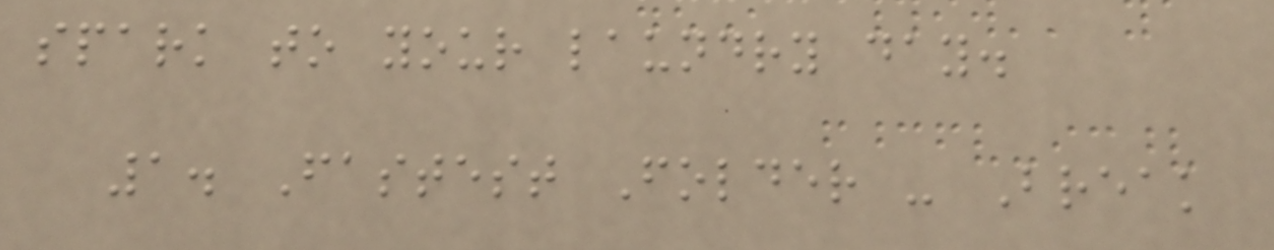spark to your laundry day.
1. Fastest Folder - Break
